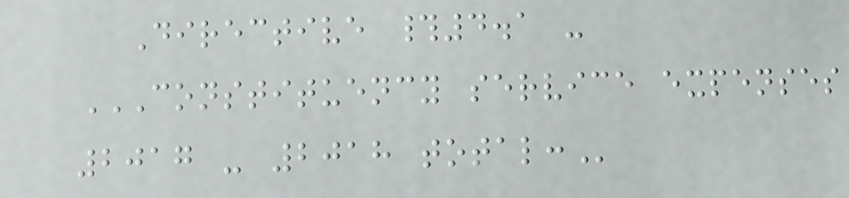Directive #4.1 -
CONSTITUENCY SERVICE EXPENSES
2017 - 2018 TOTAL:
